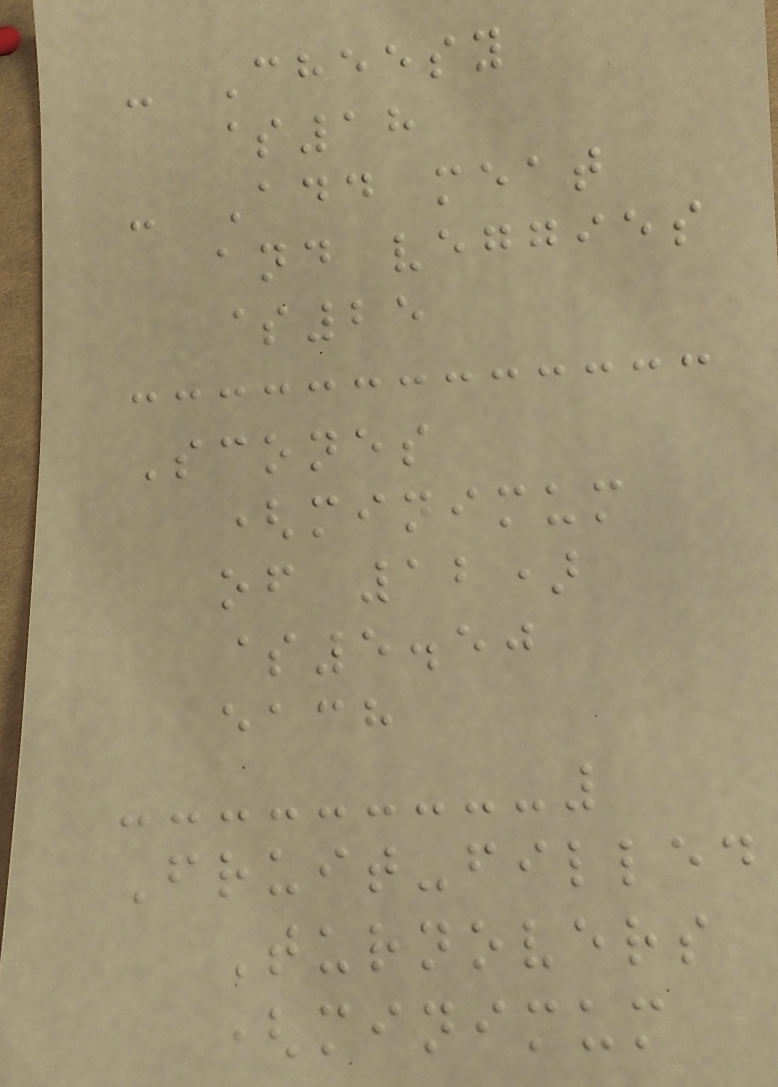- Cheesy
$18
- Add meat
and veggies
$25
Scones
(minimum
of 12)
$5.50
each
Fruit-filled
Turnovers
(minimum
